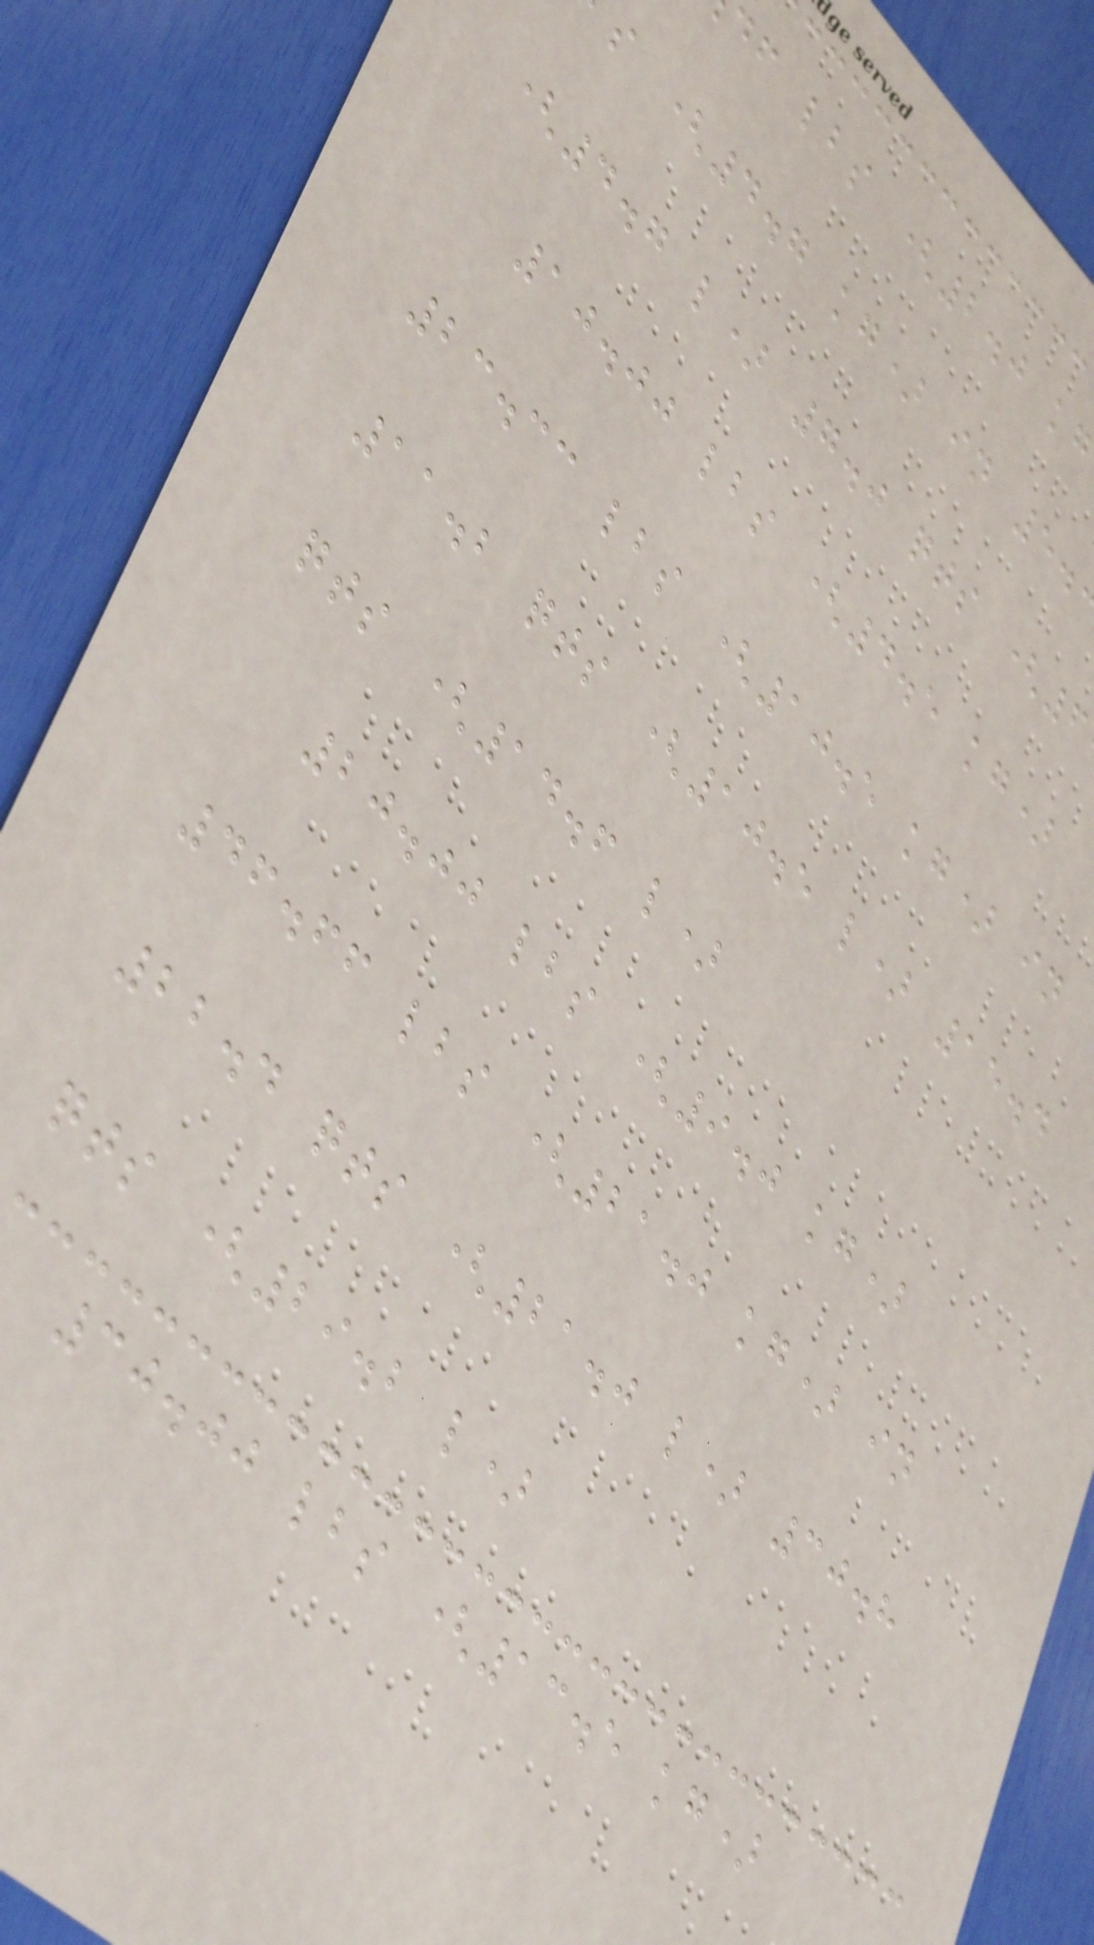df lbs (2.0 kg
s (4.7 kg) in 5.
(4.7 l) 7.0 qts (6
10.00 lbs (4.5 kg)
23.33 lbs (10.5 kg) in
11.2 qts (10.5 l) 15.4
qts (14.6 l)
20.00 lbs (9.0 kg)
46.66 lbs (21.0 kg) in
22.4 qts (21.0 l) 30.8
qts (29.2 l)
30.00 lbs (13.5 kg)
